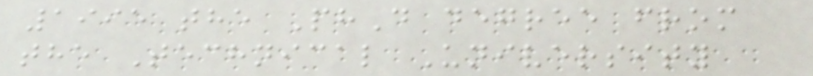1995 the PhD degree from
the Technical University
